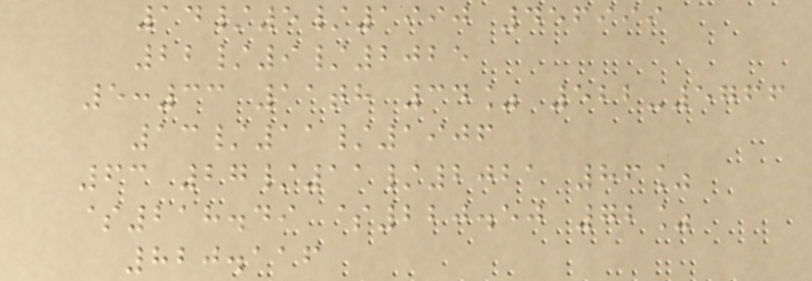14/5/1990 456999
22/9/2025
5:33 11th 34% 522-5766
13/11/1906
63 27/11/2021 86%
$218.49 $220.50 72%
820.116
